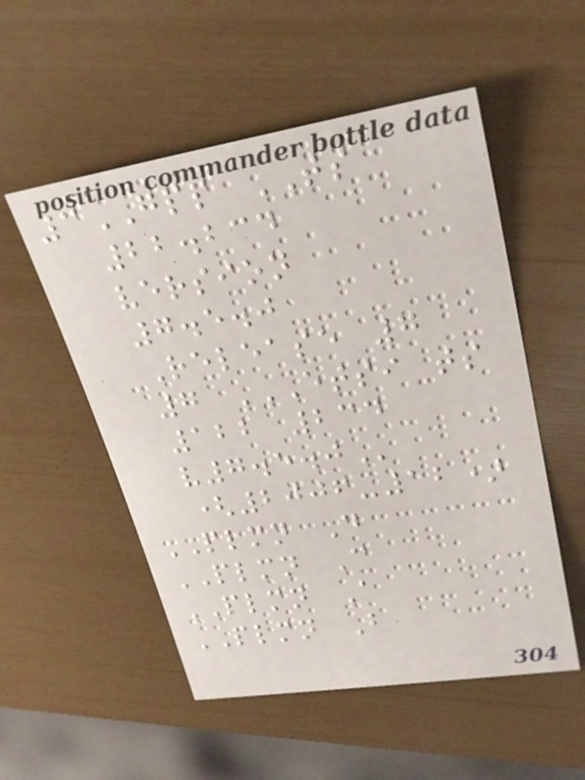3GPP TS
22.234
version
7.5.0
Release 7
7 ETSI TS
122 234
V7.5.0
(2006-12)
PLMN D
PLMN C
PLMN A
PLMN B
